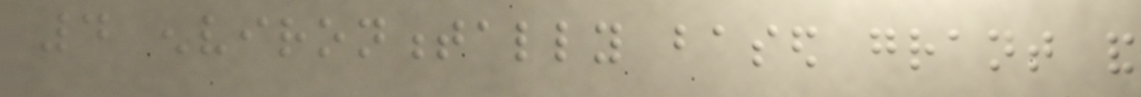4 environmentally based grant and
